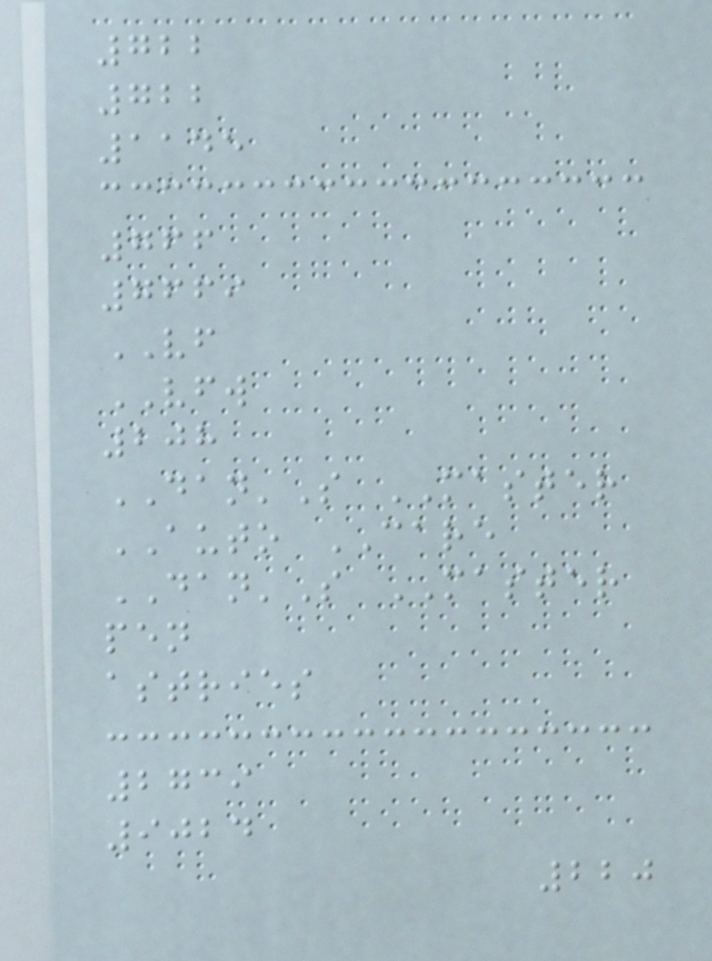722
722
1145
766
7669
VF
VFW
208
DAN'S MASTER
AUTO CARE
DAN'S MASTER
pen
astries
2739
9024
220
